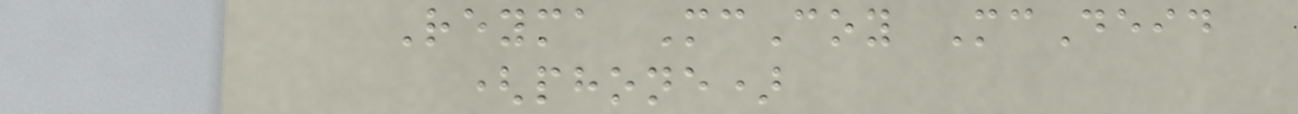Reyma McCoy McDeid
(phone)
